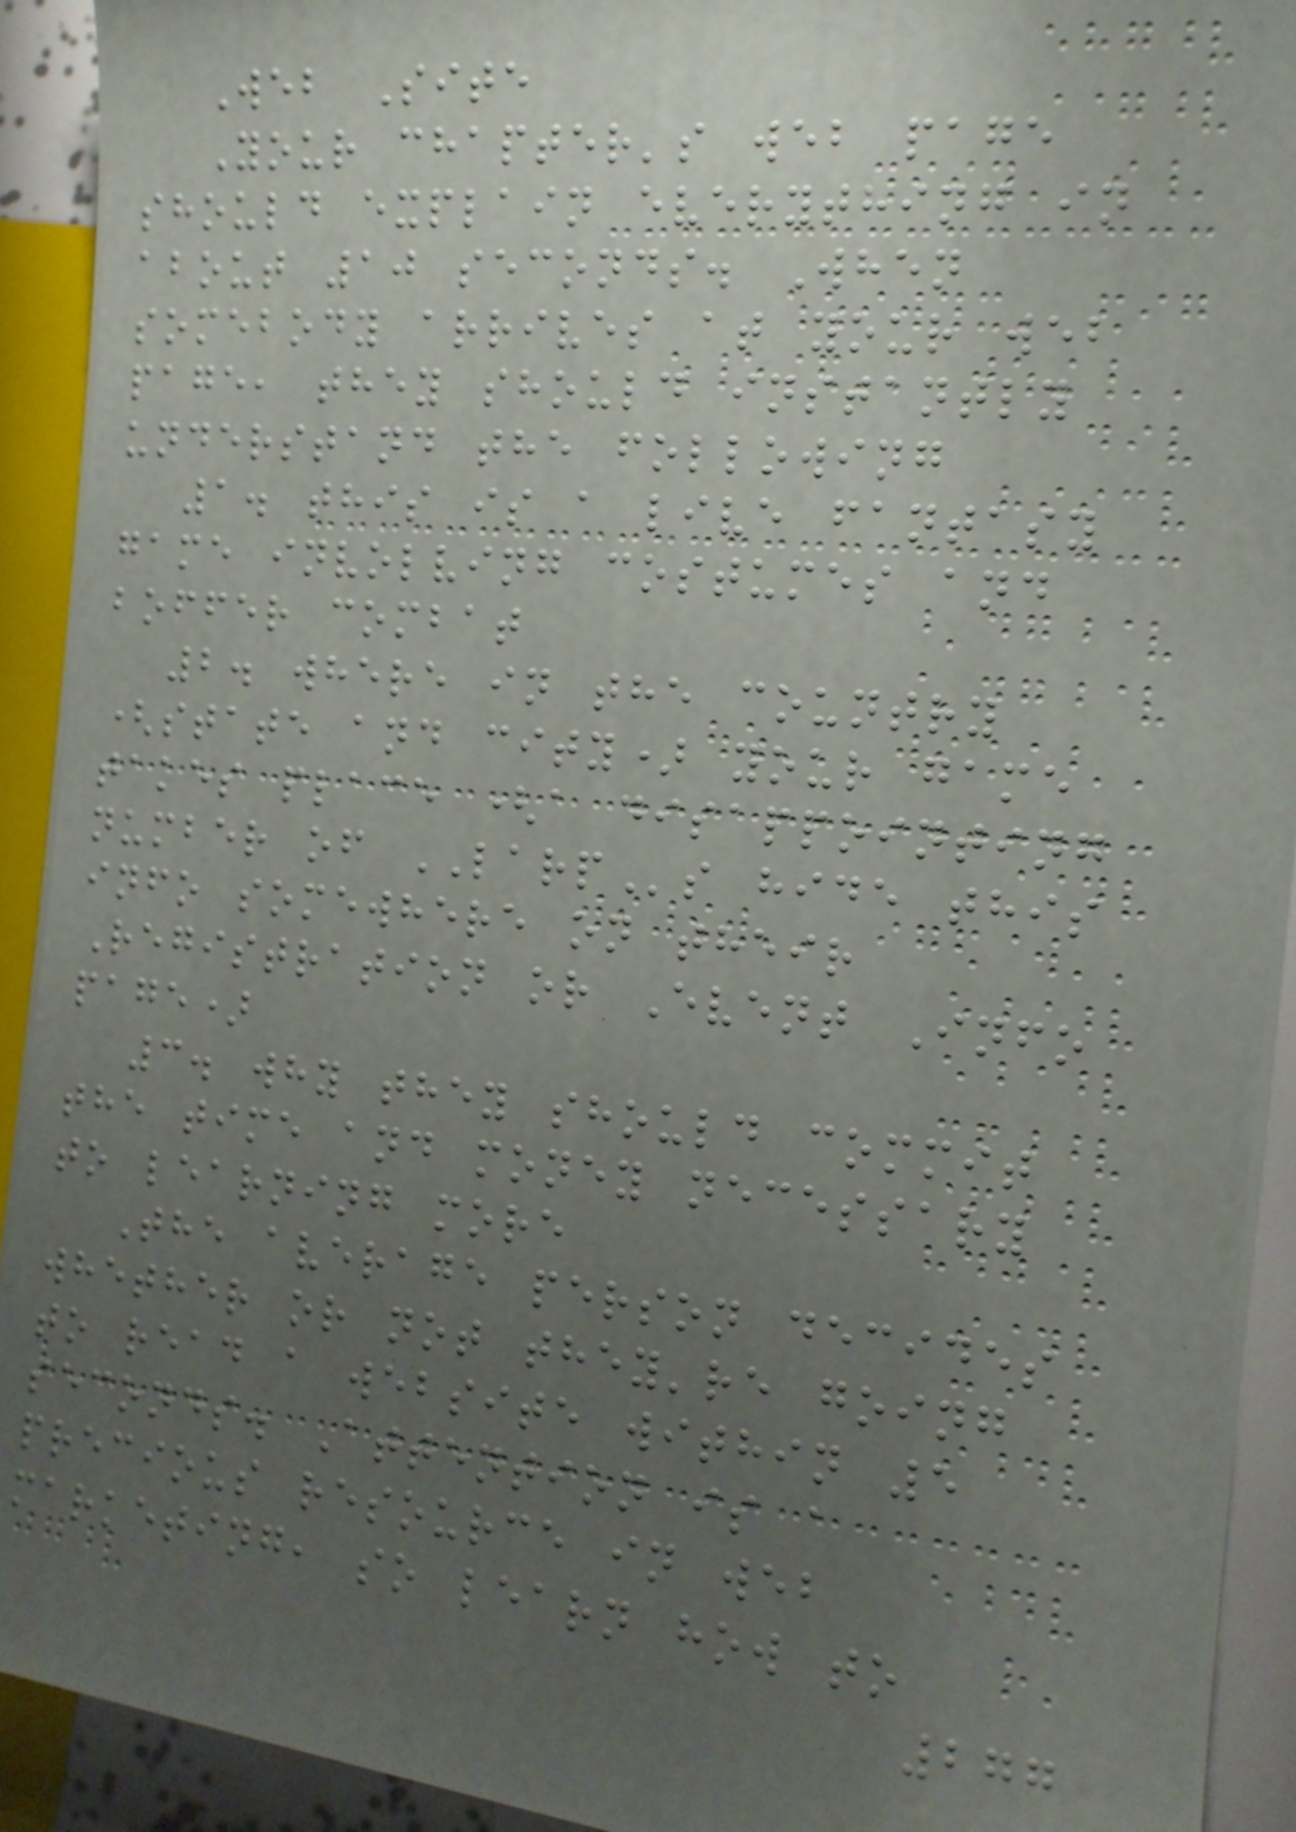Web Site
Your chapter's web page
should explain everything in
about 10 seconds. When
somebody arrives at your web
page, they should instantly
understand the following
1. this is a live fantasy
game involving costumes and
boffer combat
2. where in the country
(state and city) your game
takes place (a disappointing
number of LARPs hide this
info somewhere on their
Registration or Event Info
page)
3. why they should commit
the time and money necessary
to learning more
The average person decides
whether or not they're going
to read a website within 5
seconds. Attention is a
precious resource in web
marketing, so learn how to
277
